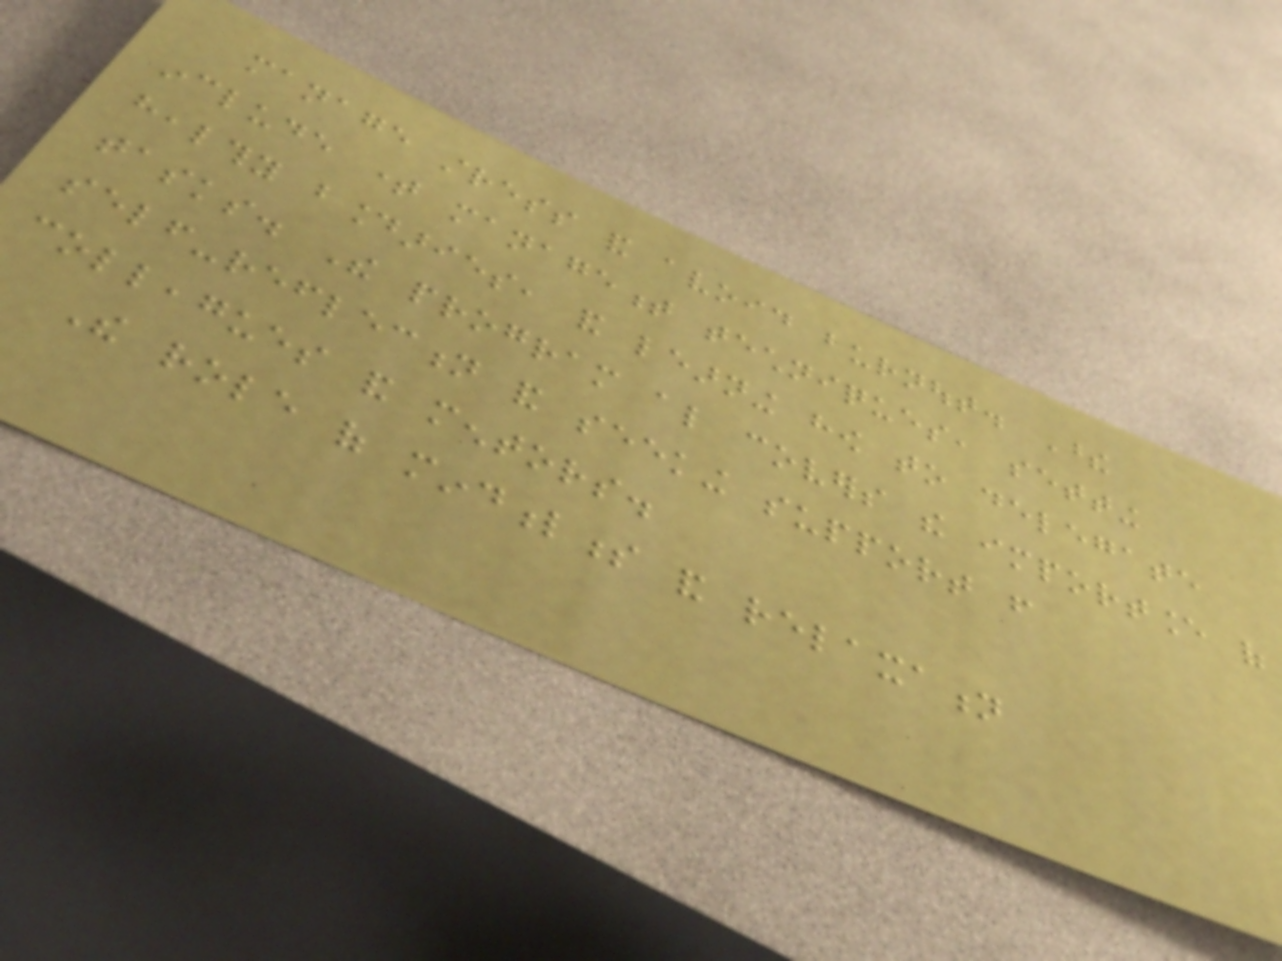manage stress and avoid burnout. These
include time management techniques, setting
healthy boundaries, and learning how to delegate
tasks. The program also covers the importance of
self-reflection and seeking support from
colleagues and mentors.
The role of mindfulness and relaxation
